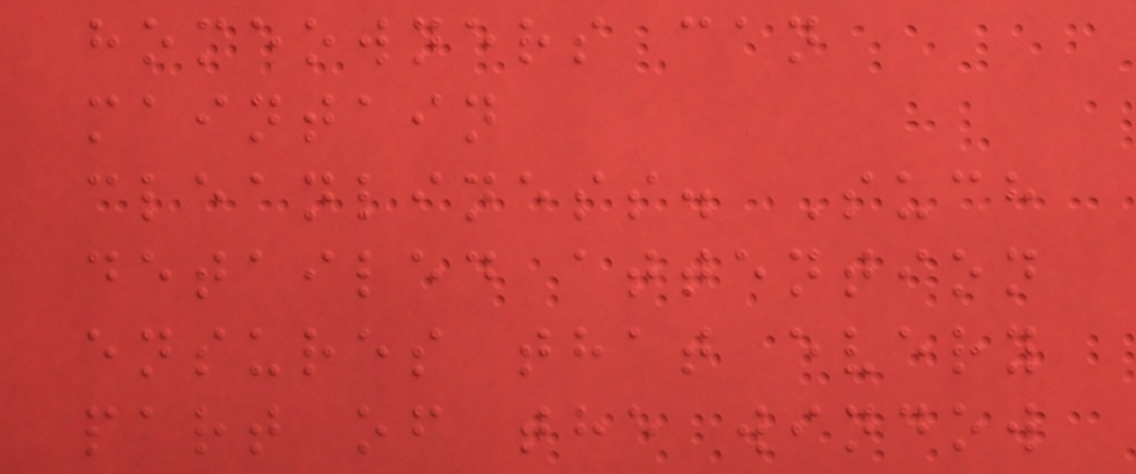homeowners can
maintain
cleanliness. Such
detailed attention
ensures that every
part of the window
